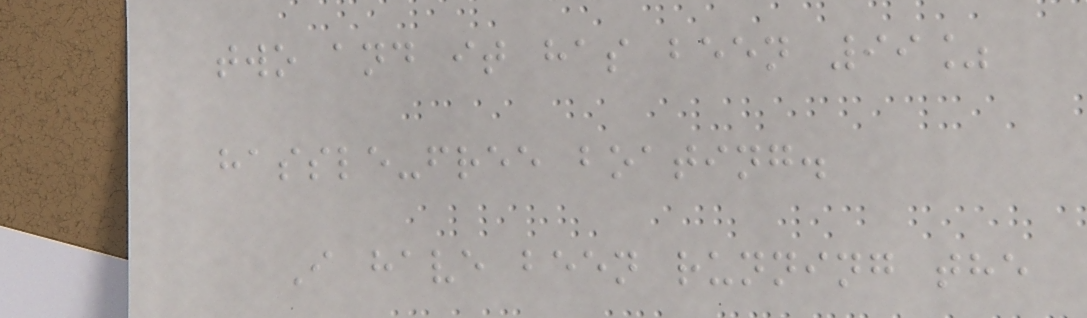two and it has been 99%
hassle-free boating.
I have been running the
